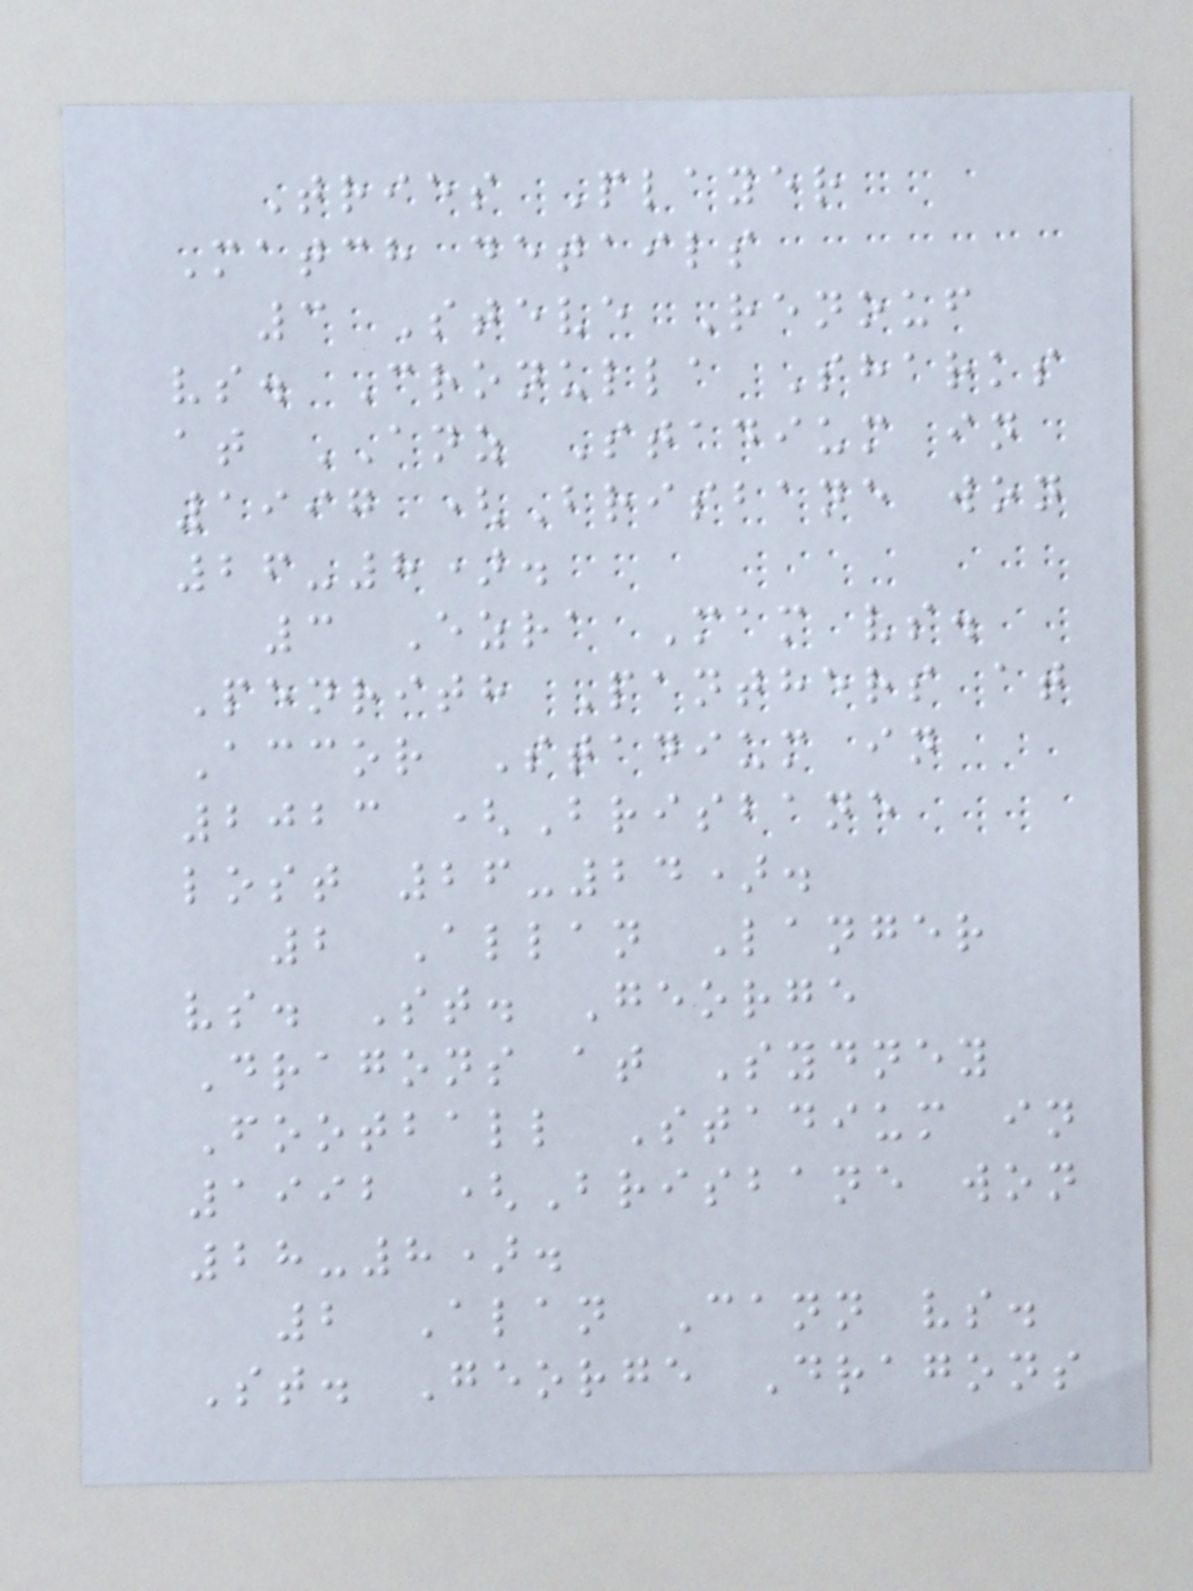Tries Player
Match details
3 Steve Renouf
vs. Cronulla Sharks
at ANZ Stadium in
1997 (Brisbane won
26-8).
3 Ezra Mam vs.
Penrith Panthers at
Accor Stadium in
2023 (Brisbane
lost 26-24).
2 Allan Langer
vs. St. George
Dragons at Sydney
Football Stadium in
1992 (Brisbane won
28-8).
2 Alan Cann vs.
St. George Dragons
